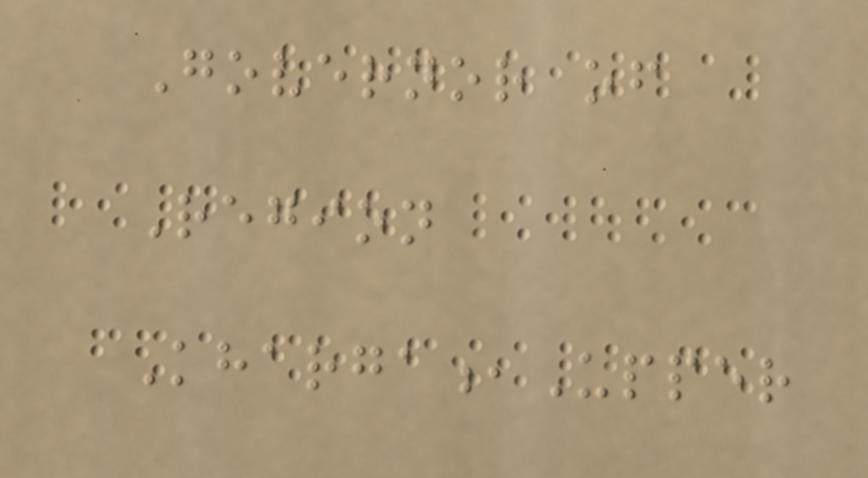Governor of
Region
Kharga,Upper
